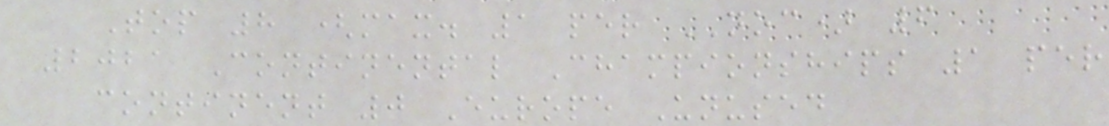Top 8 (max. 1 per NOC) 6
2021 Continental Championships 1 per
continent 0 Europe Unused
